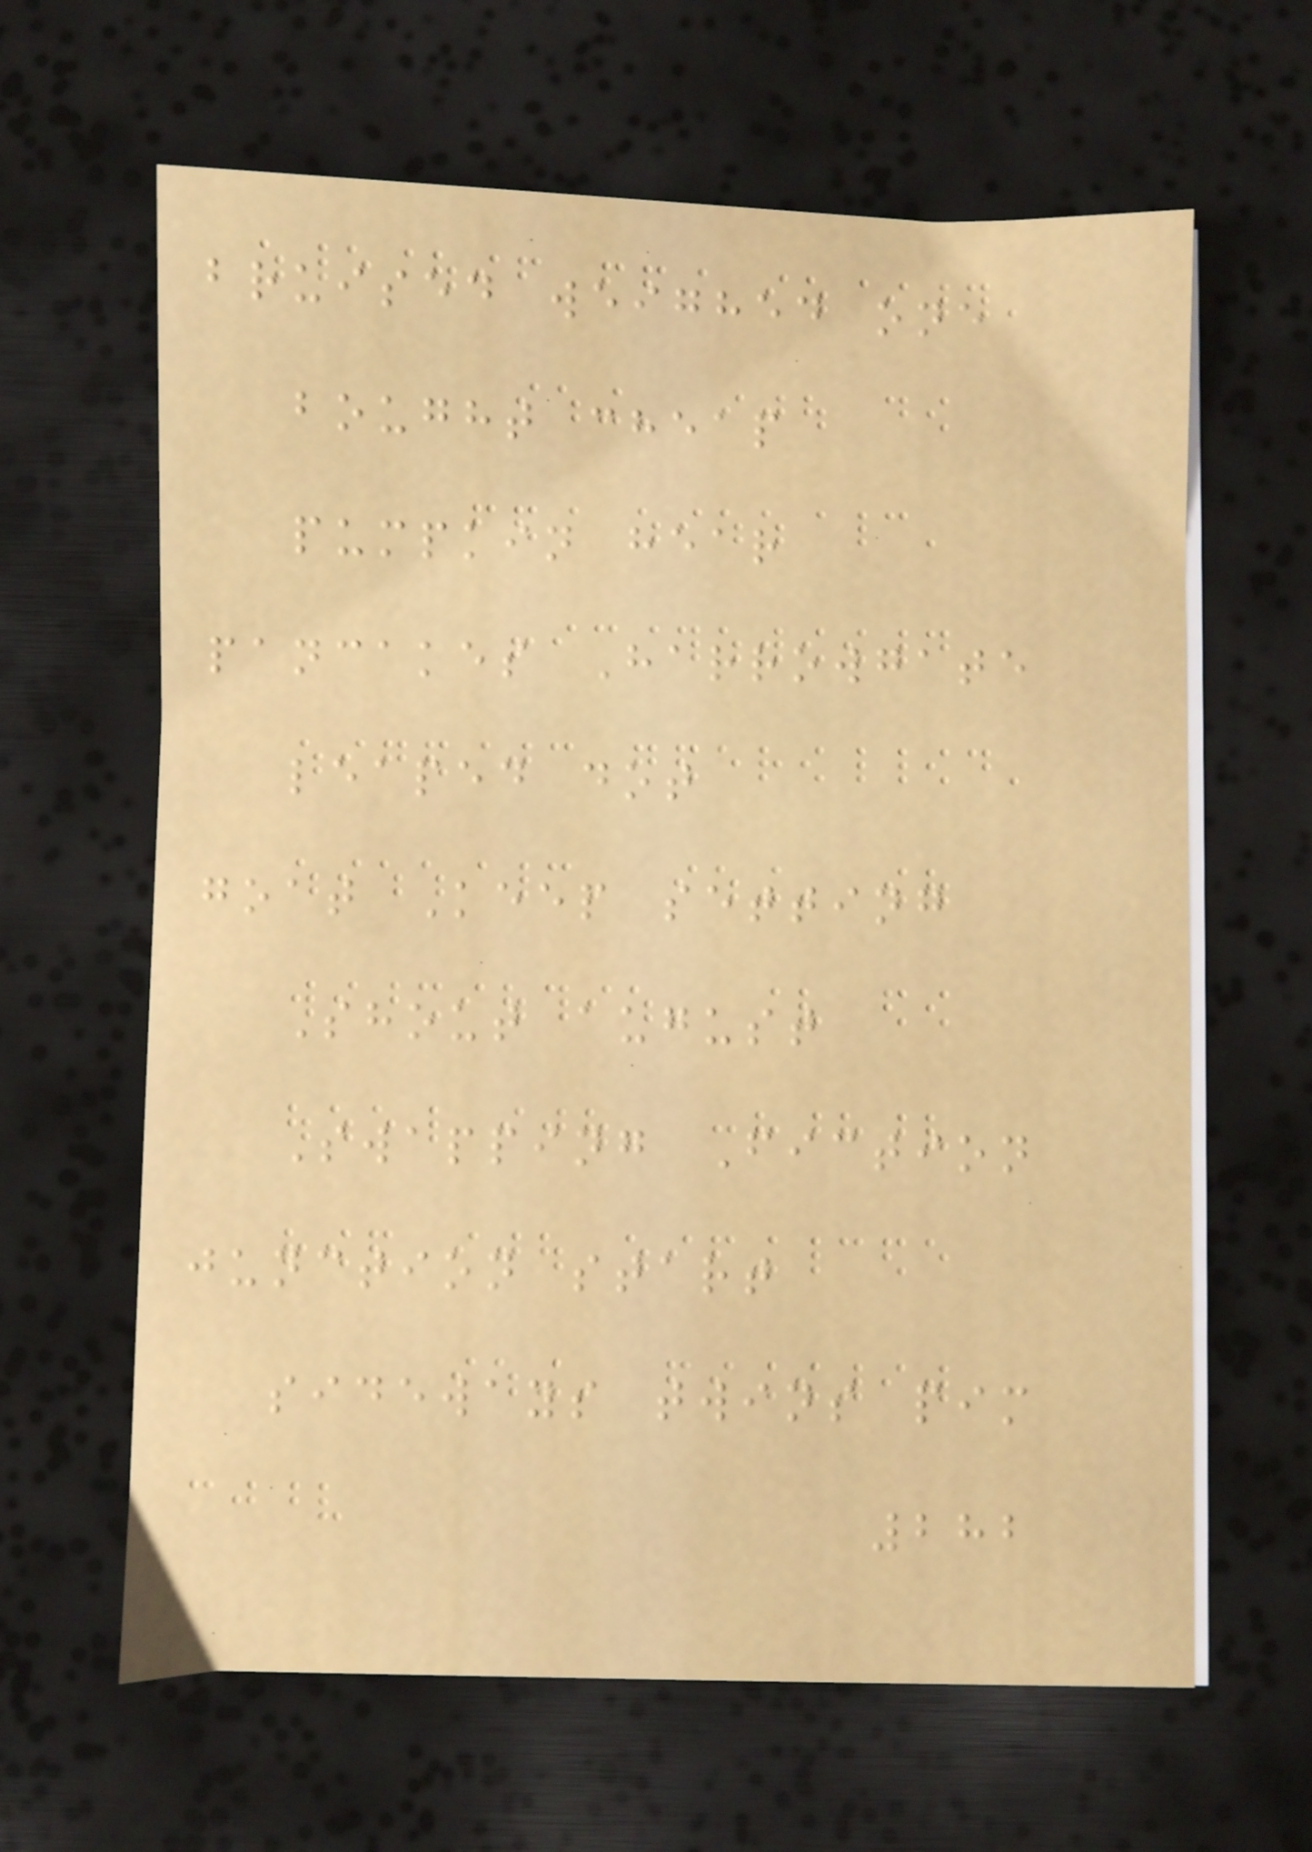bruised weighed one
bought cheap
pumpkin hear
pancakes Harrowgate
leaped dot
goat Keep setting
Shout august
Swapping Fiction
junction start
sideways twins pim
282
